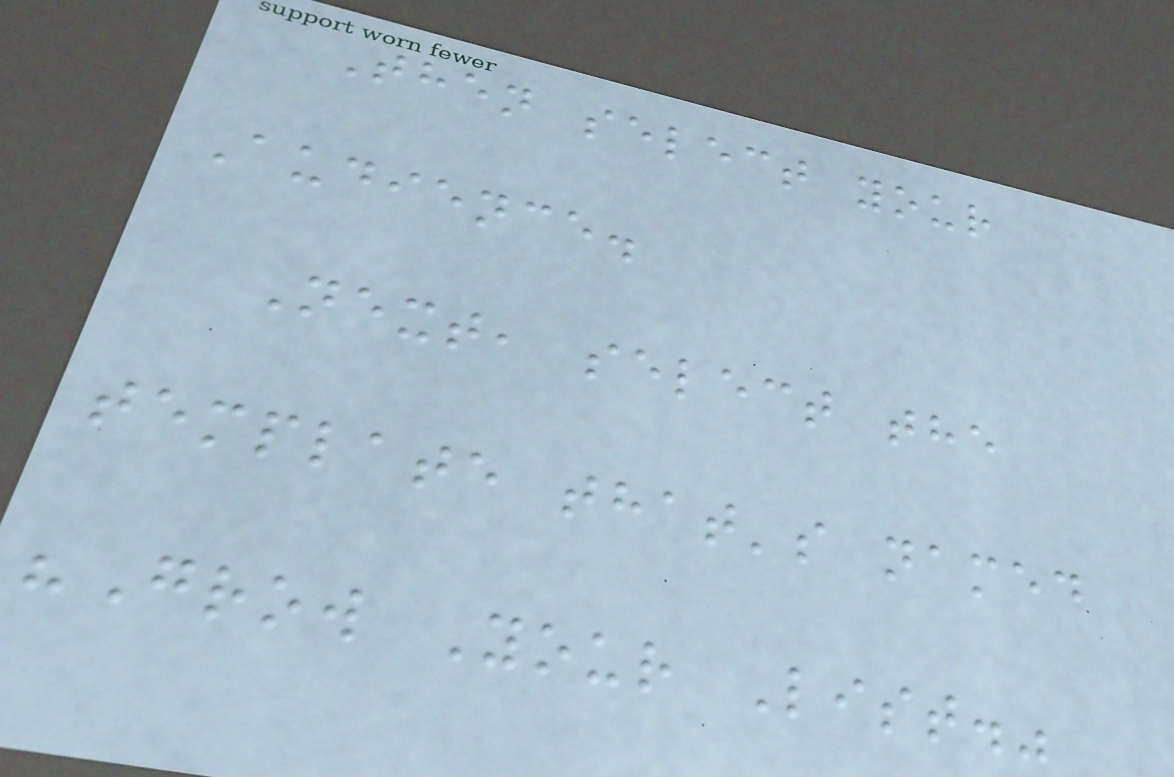Then select your
Audience.
Next, select the
template that's named
"Grow Your List."
